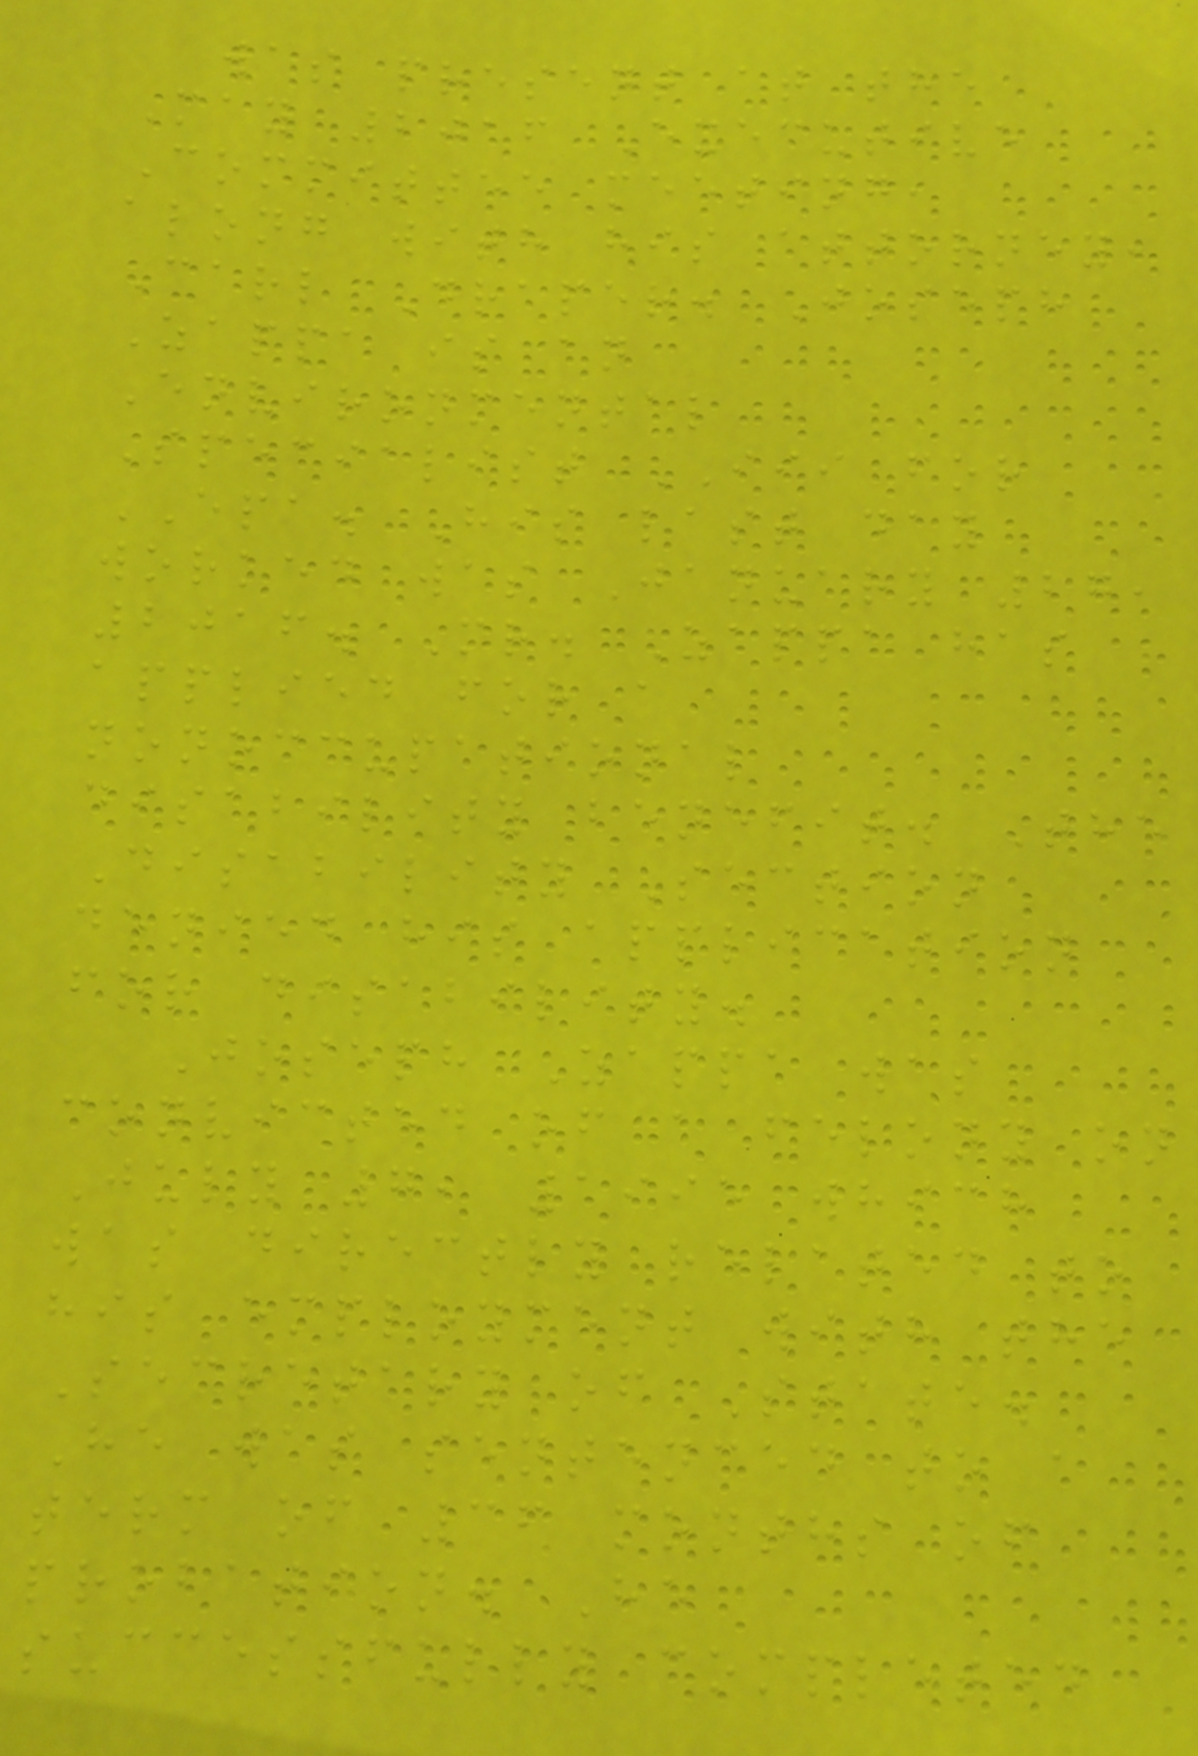was present at the
May 2016 Executive
Committee meeting,
along with his attorney,
Carl Draper. Joseph
Zappa is an
Environmental
Specialist III for
EPA. His last day
worked was January 27,
2016. Mr. Zappa has
applied for a
nonoccupational
disability benefit. The
Disability Section
denied his application
for disability.
Joseph Zappa was
convicted of a felony on
July 7, 1995 which
was directly related to
his employment with the
Secretary of State.
He was sentenced to a
term of 36 months of
probation. He
successfully completed
